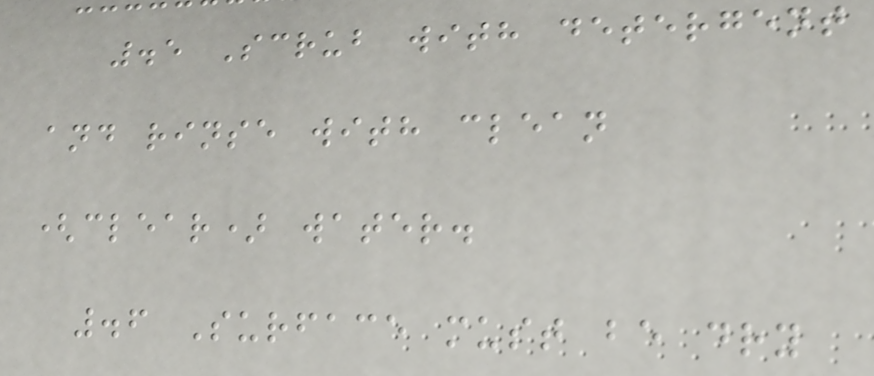.5 Scrub with detergent
and rinse with clean
(clear) water.
.6 Surface must be dry
